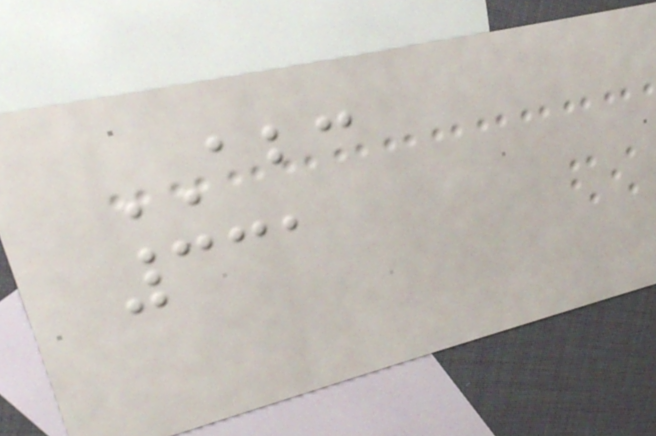ABC
331
